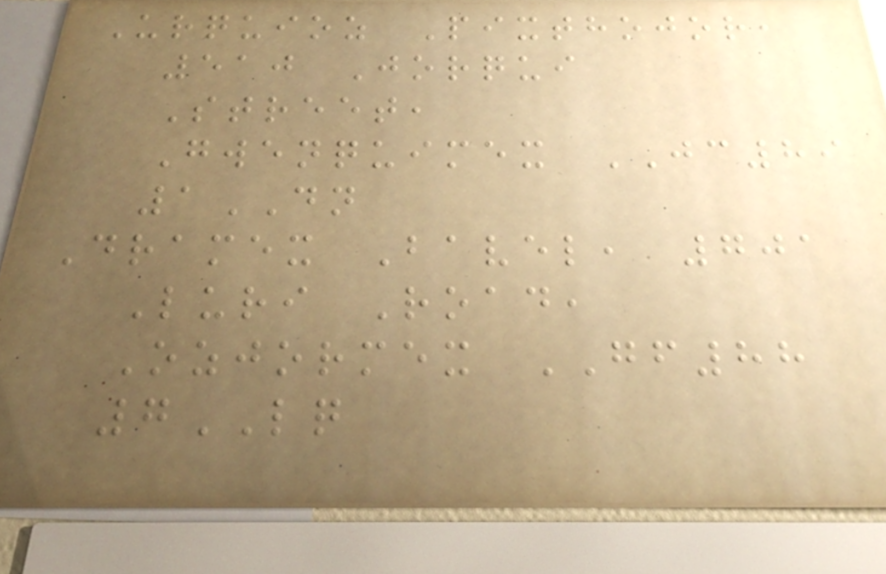Urquioz Pixthojor,
510 Jorqui
Street,
Gwenquimex JC89
1DN
Dramex Bavel, 701
Luri Road,
Ozjormex GF88
7LQ
